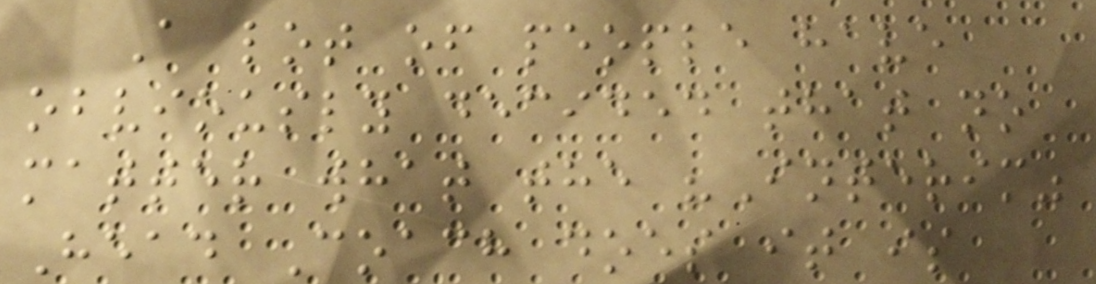A lot of people have
obviously decided that no
matter what the "Interim"
Head Coach does it is
